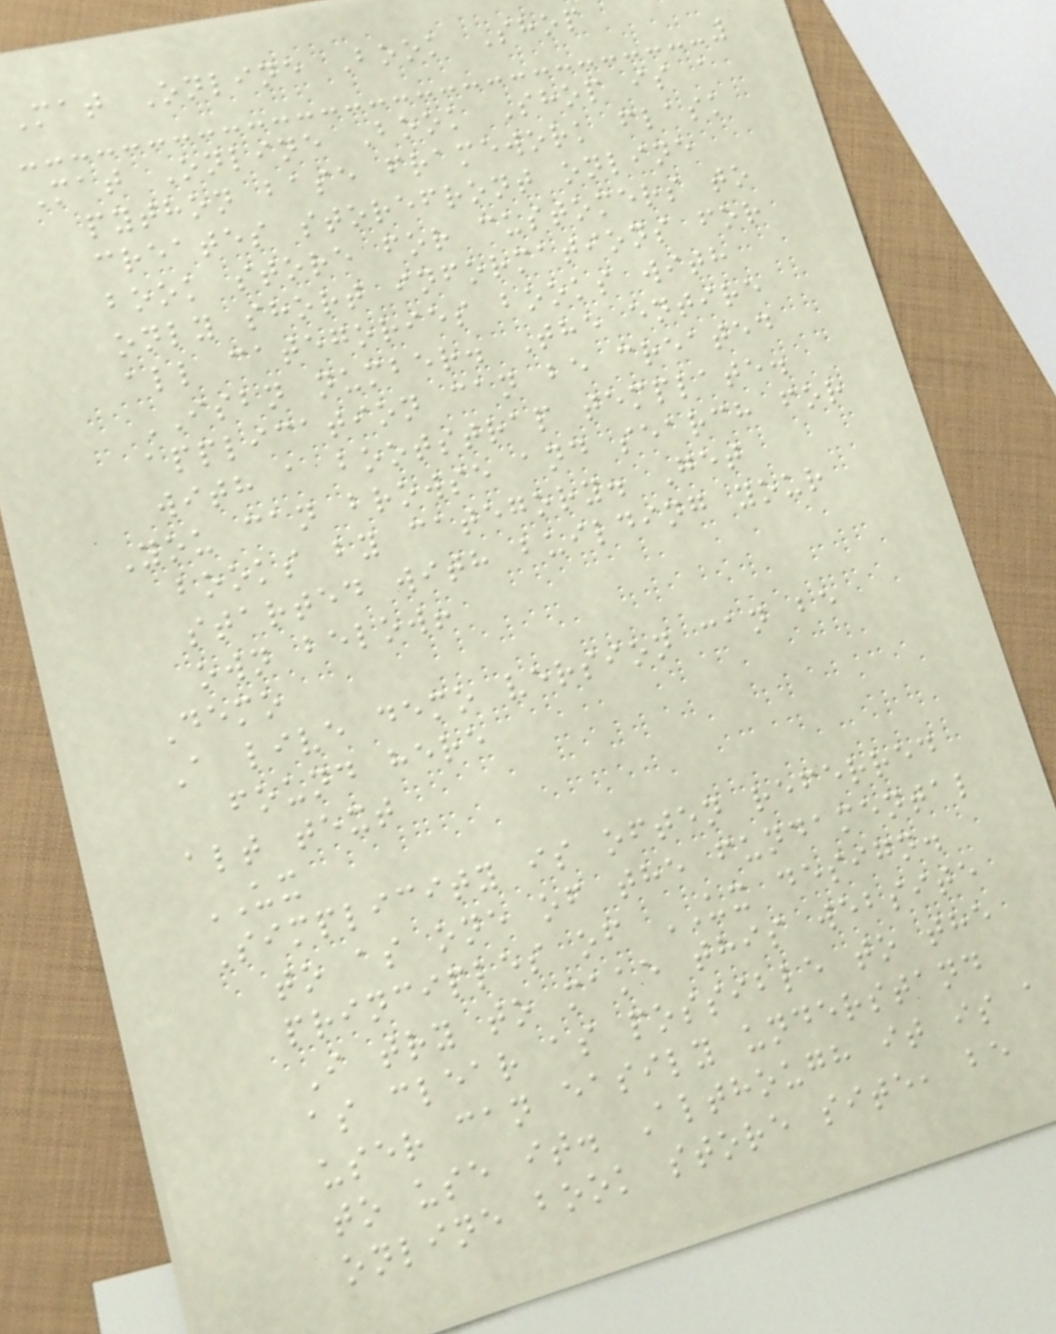Mat Online Book Shop
Mat Online Book Shop is a
python base framework flask
creates storefront online
book store for customers to
only short informations for
all categories books with
ISBN number. The entire
application can be created
with a bootstrap template.
You can browse and search for
books by category. Get
started with building your
own below!
Demo
A live demo version can be
found here
alt text
UX
Simplicity is often referred
to as one of the fundamental
principles of UX design.
I try to make this website
as clear as possible to the
user can easily understand
to use it. Although it is a
online book store site, be
